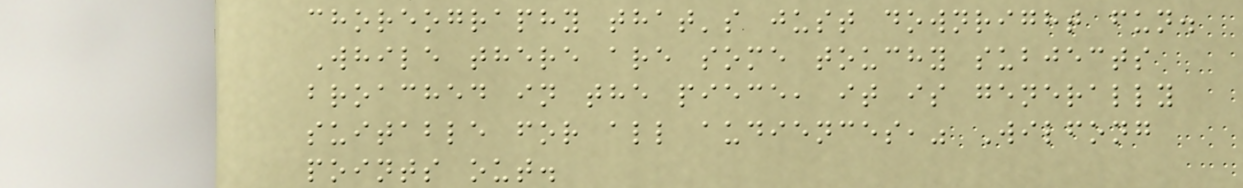choreography that's just downright fun.
While there are some touchy subjects
broached in the piece, it is generally
suitable for all audiences," Wilfong
points out.
